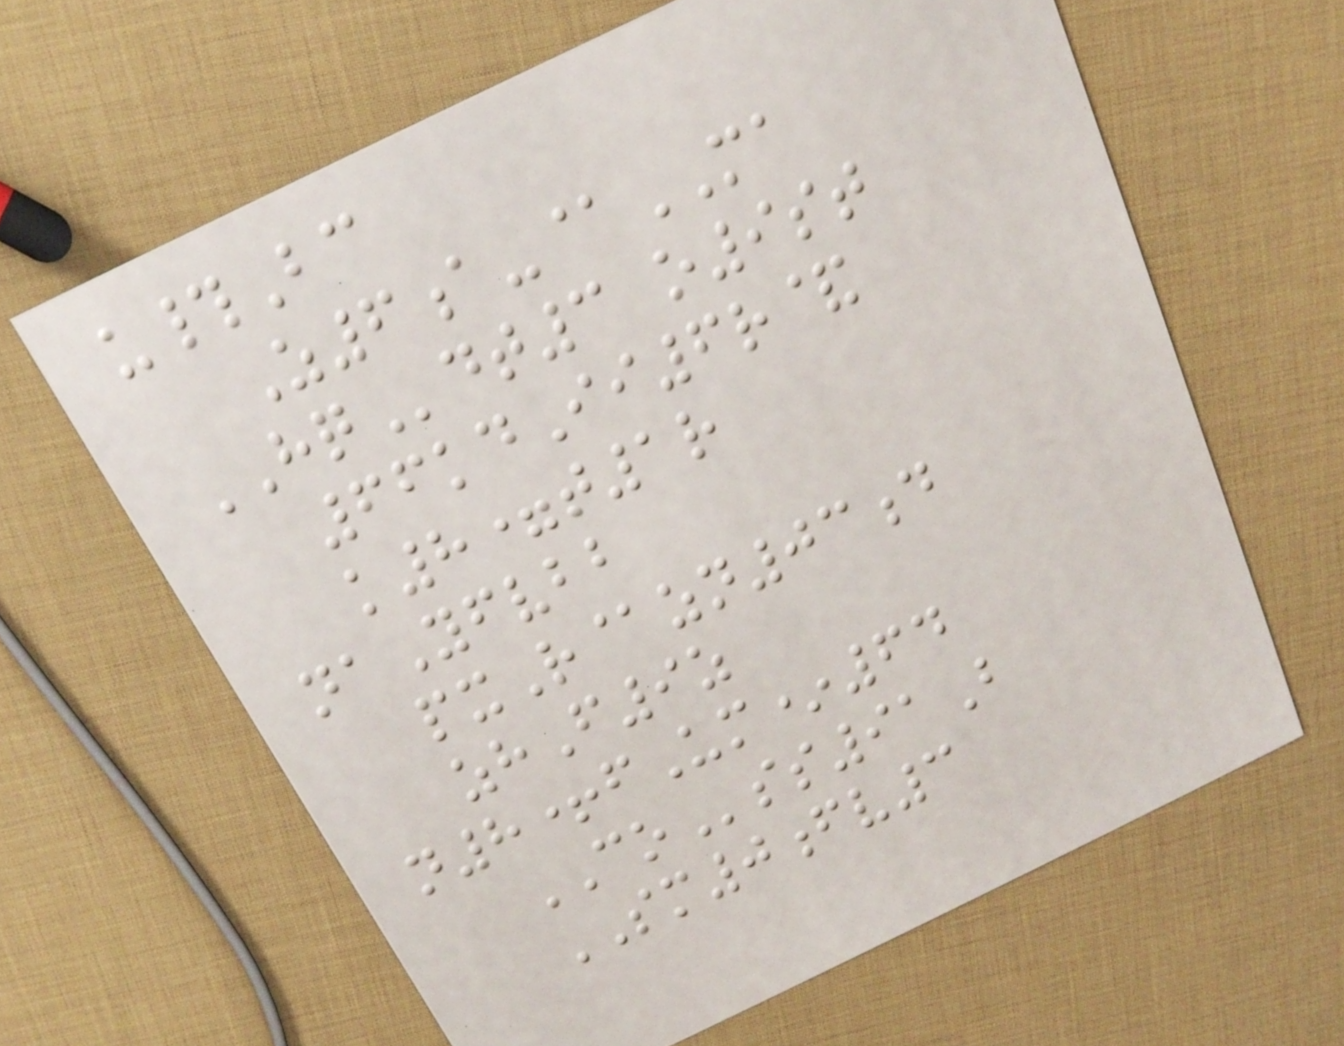u#Bc
Z6a-@MA
HQdt3 o9st
66kdIi6r&
k8=t1r
naYfvbb
pxR@zn03d
zhF9z
n8+fUm*64
COss91B
SM0fv3
